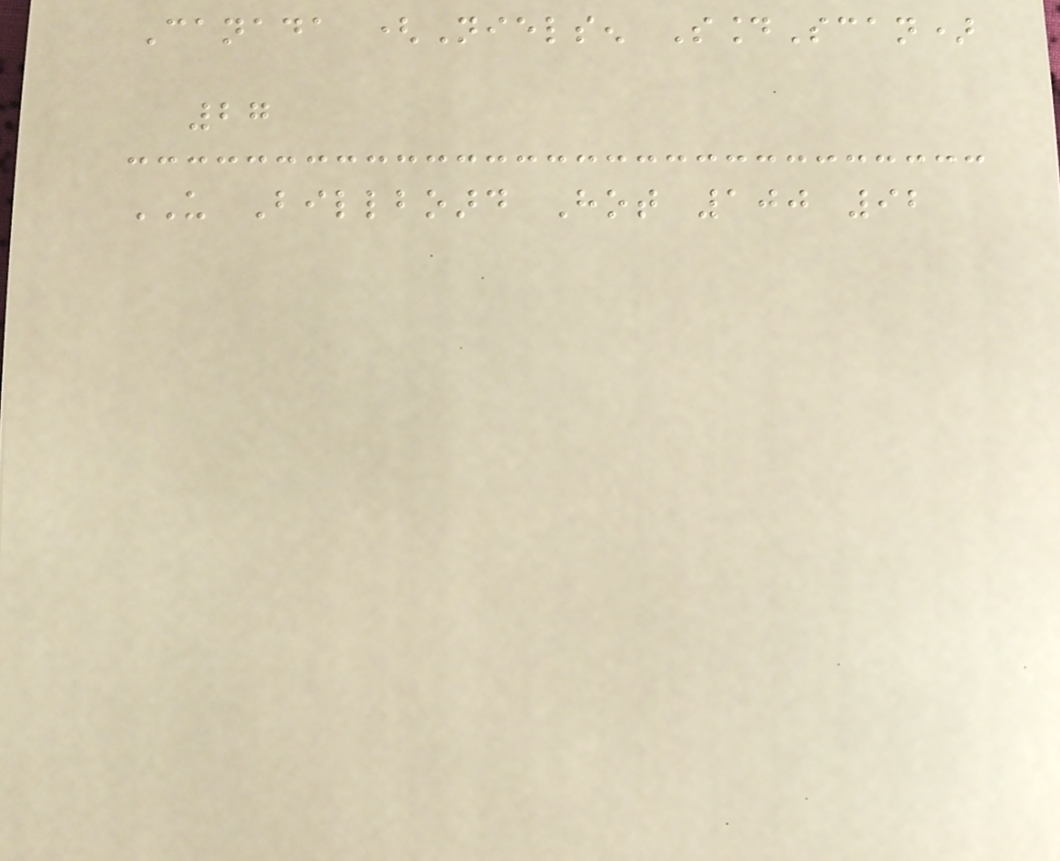Canada (Nielsen SoundScan)
27
US Billboard Hot 100 92
